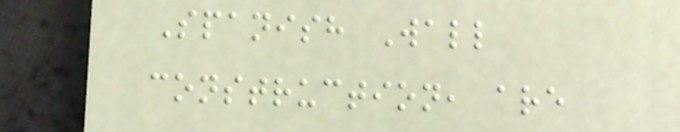Spanish Wall
construction, are
